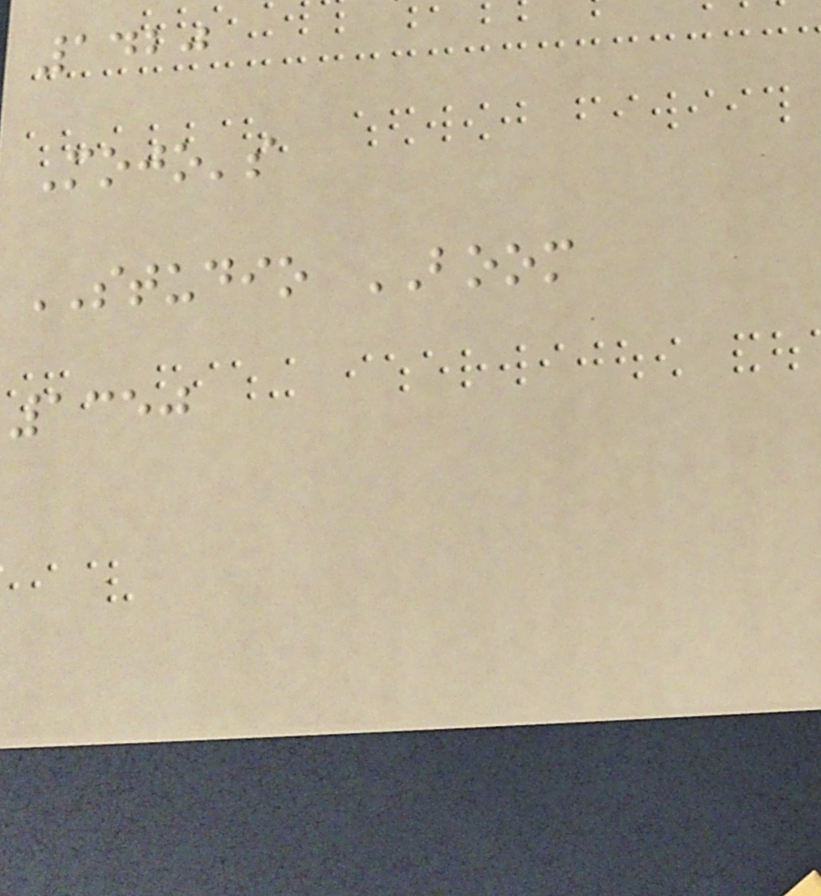1420
Mojo's
STUDIO BOOM
1350
